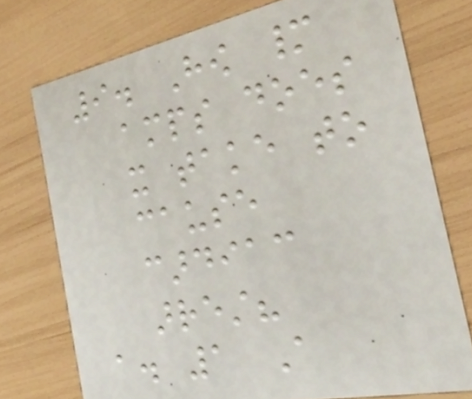9. How many
amps does
it take to
cause
cardiac
arrest?
a. 1 A
